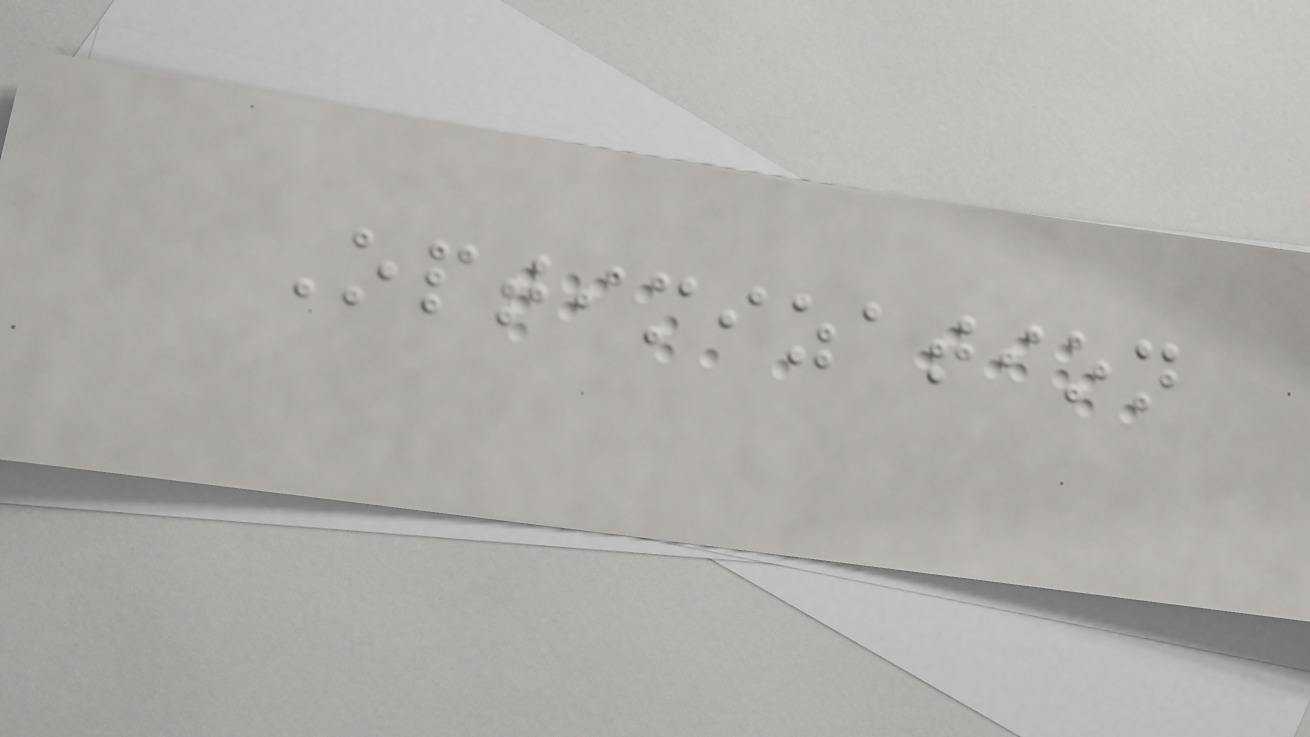Optimization
